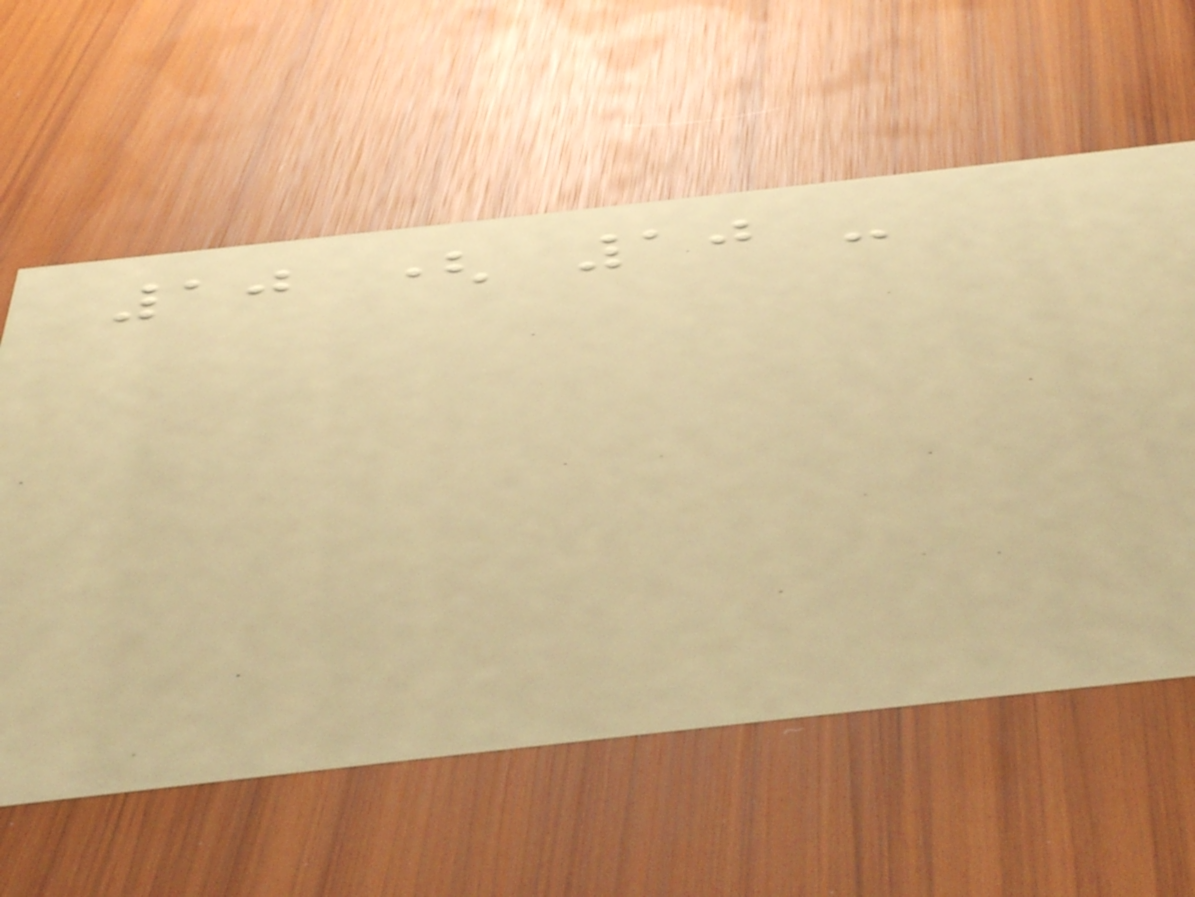10 ( 10 -
